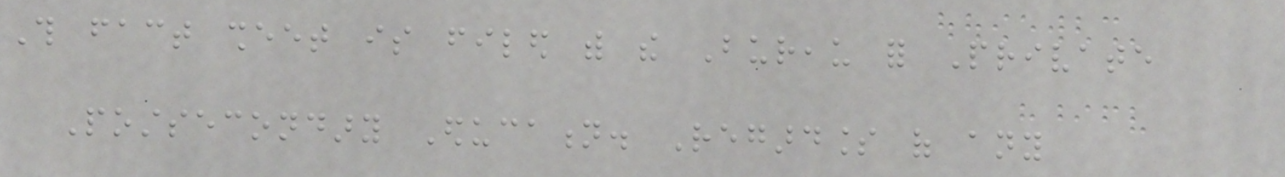This fact sheet is filed with the Bureau for Private
Postsecondary Education. Regardless of any
